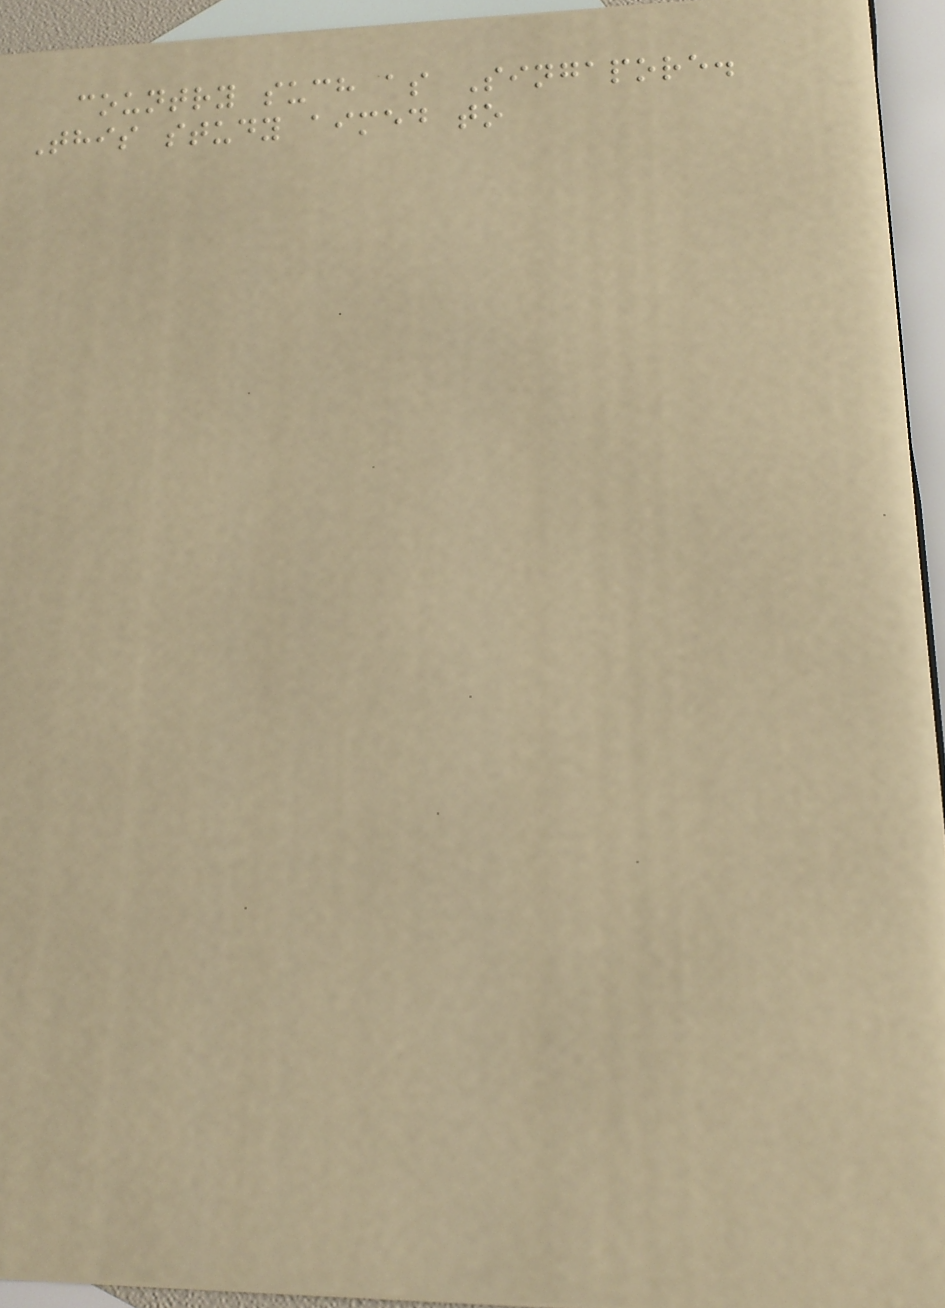country such as Singapore.
This study aimed to
